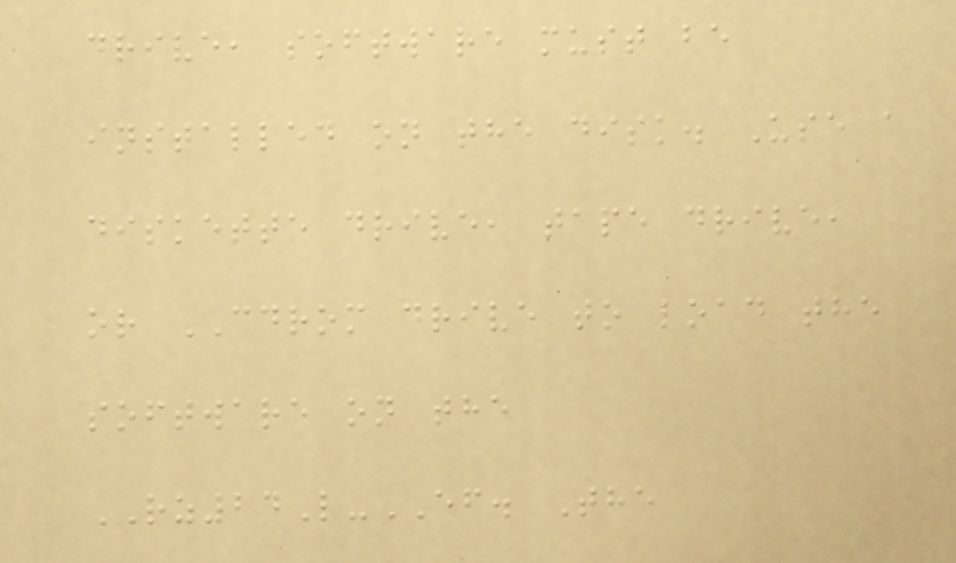drive, software must be
installed on the disk. Use a
diskette drive, tape drive,
or CDROM drive to load the
software on the
RZ24L-EF. The
